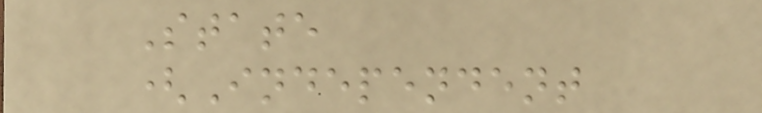State
(Independent
